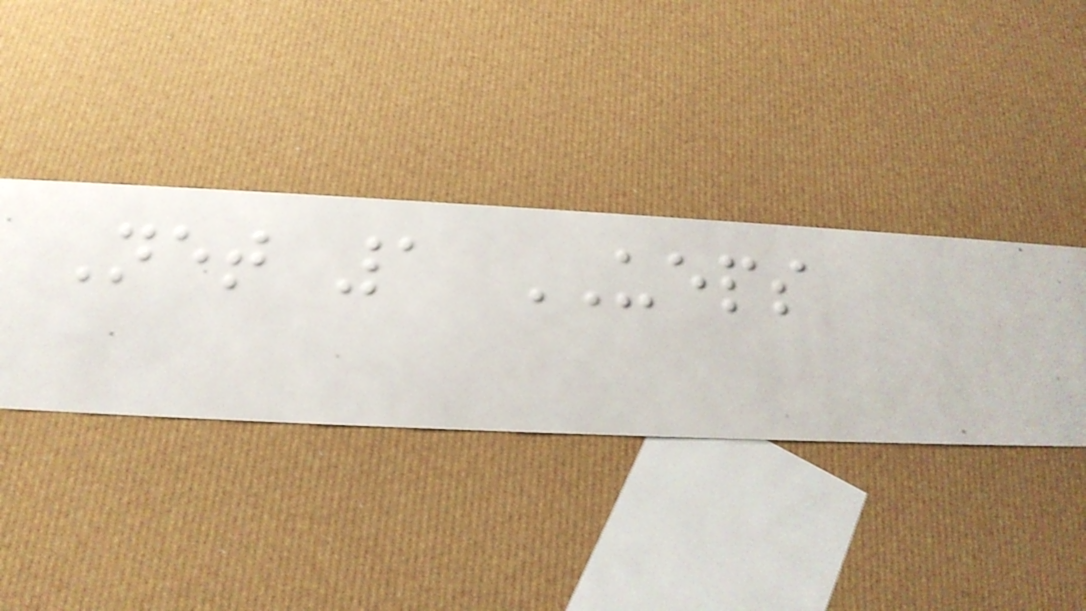Net 1 UEPS
